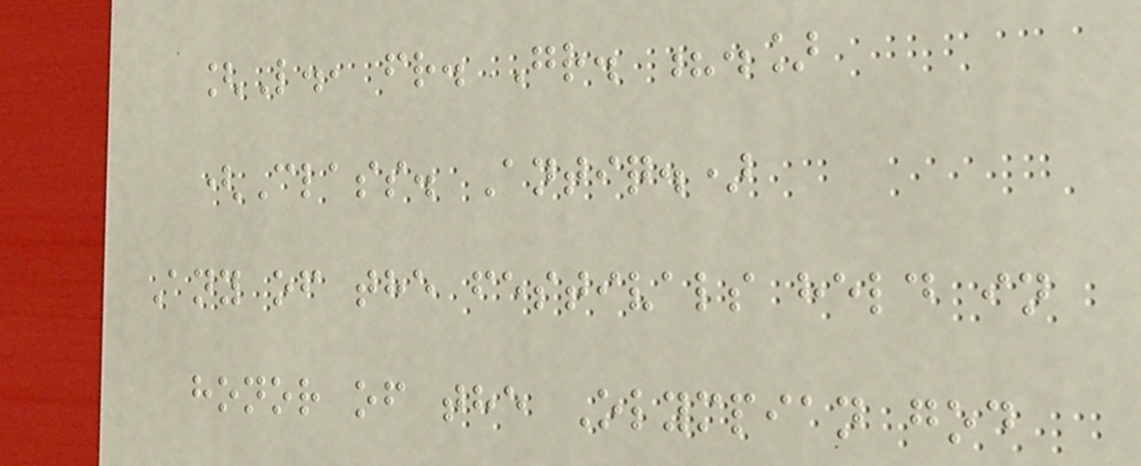[L., fr. Gr. ?.]
(Class. Antiq.)
Any of the festivals held in
honor of the Olympian god
